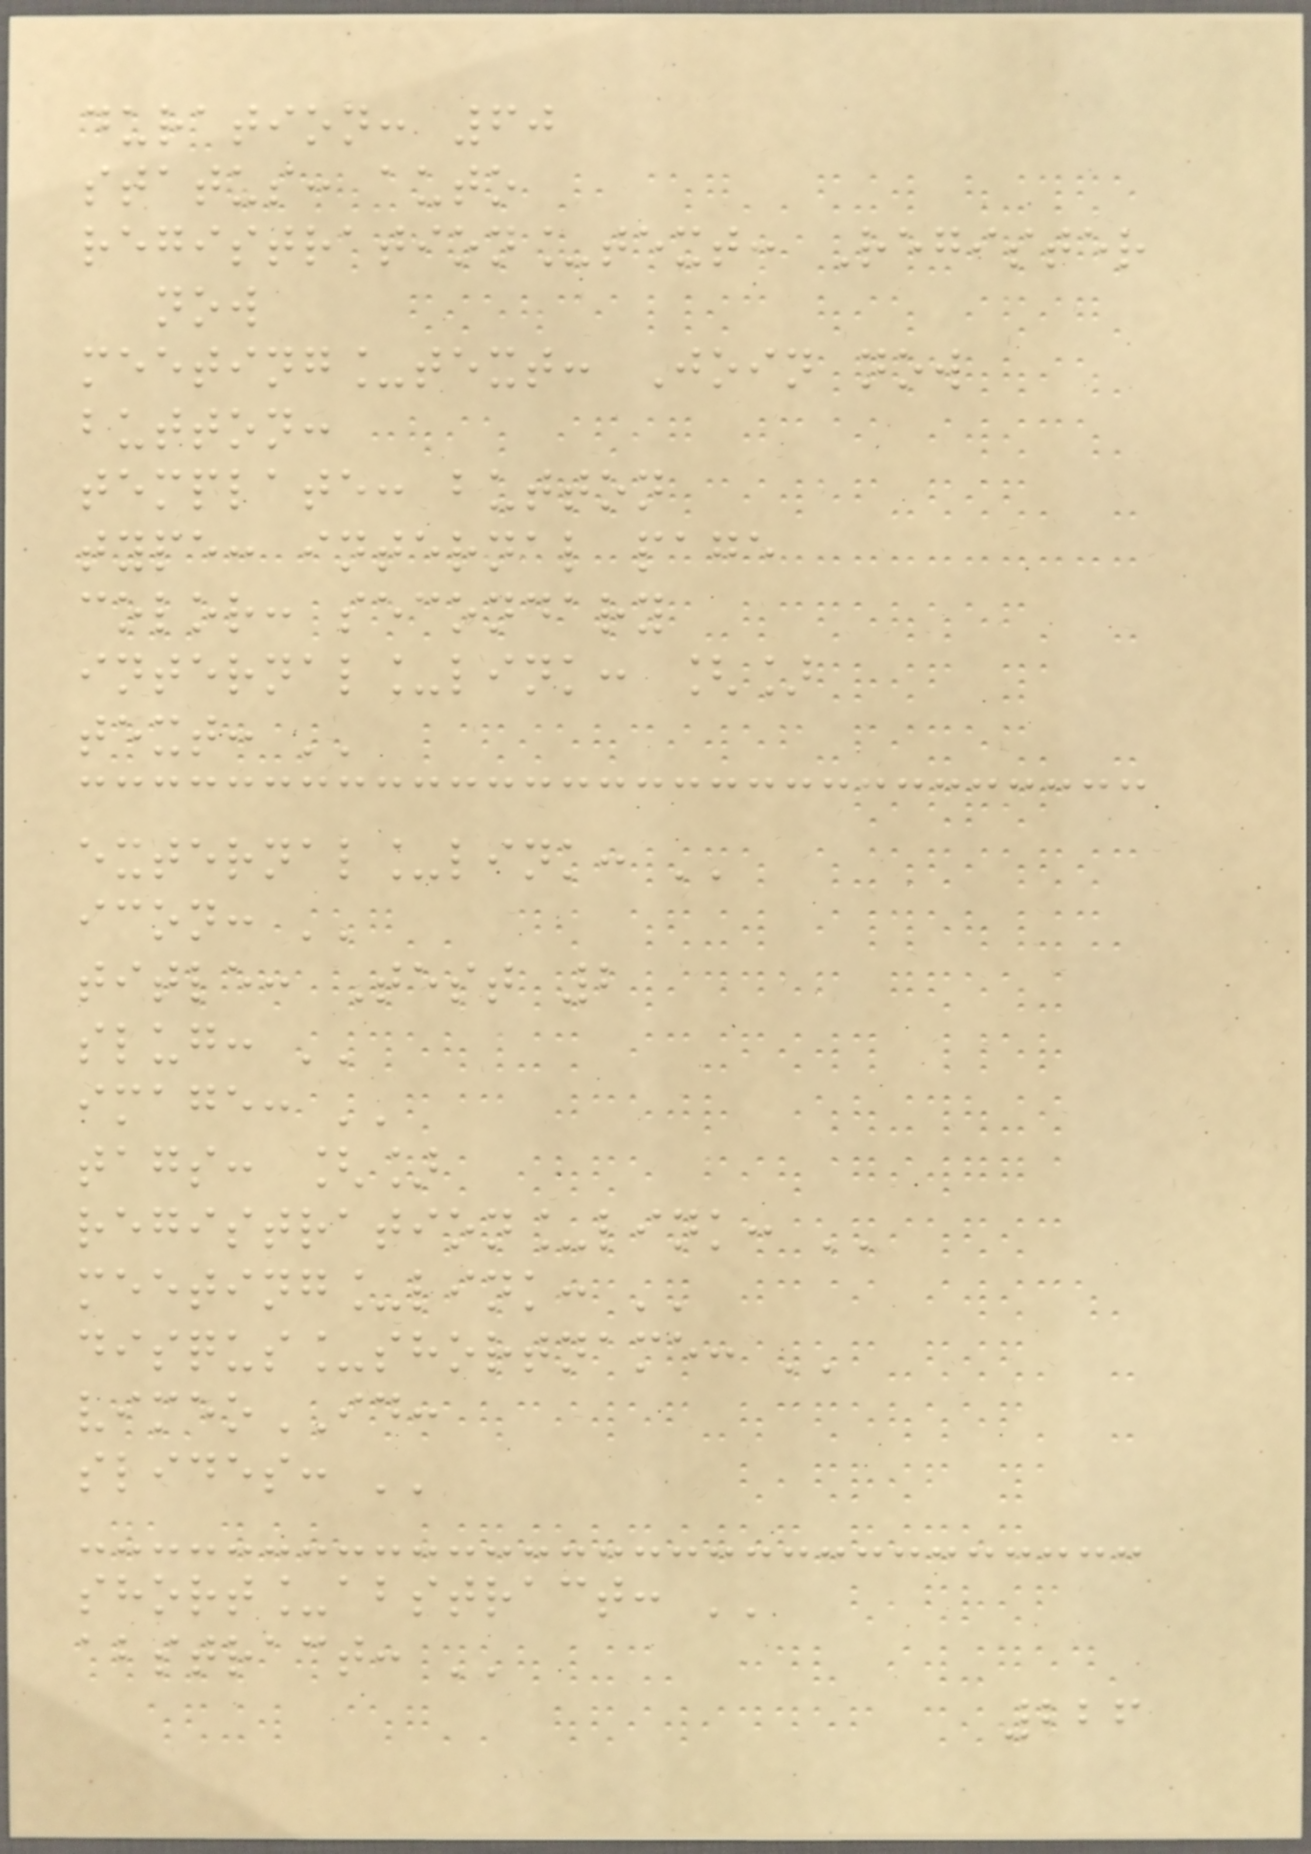duration: 60
status: auto
registration_text: Register
now
meeting_text: Join now
button:
template: button
type: internal page
color: secondary
internal_link: []
text: ''
external_link: ''
icon: ''
title: Test 2
slug: ''
image: ''
tags: []
registration_link: ''
meeting_link: ''
disqus_shortname: ''
vimeoID:
slides: ''
short_abstract: ''
abstract: ''
226
